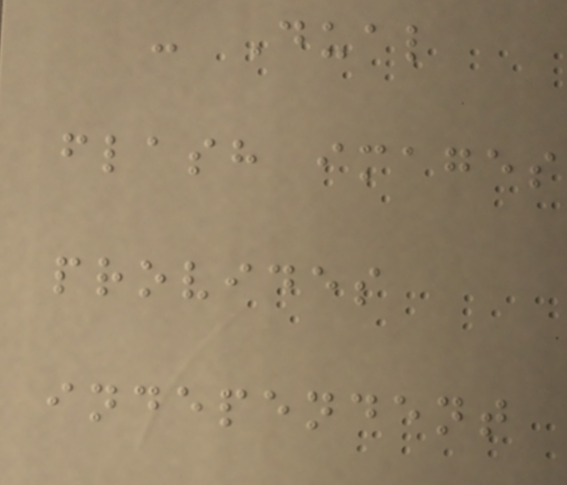- Dual
flash images
provides
independent
